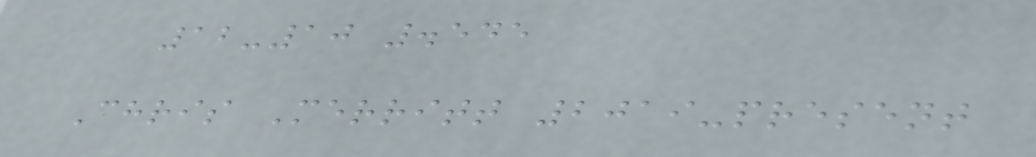12-10 .545
Chris Merritt 2019-present
